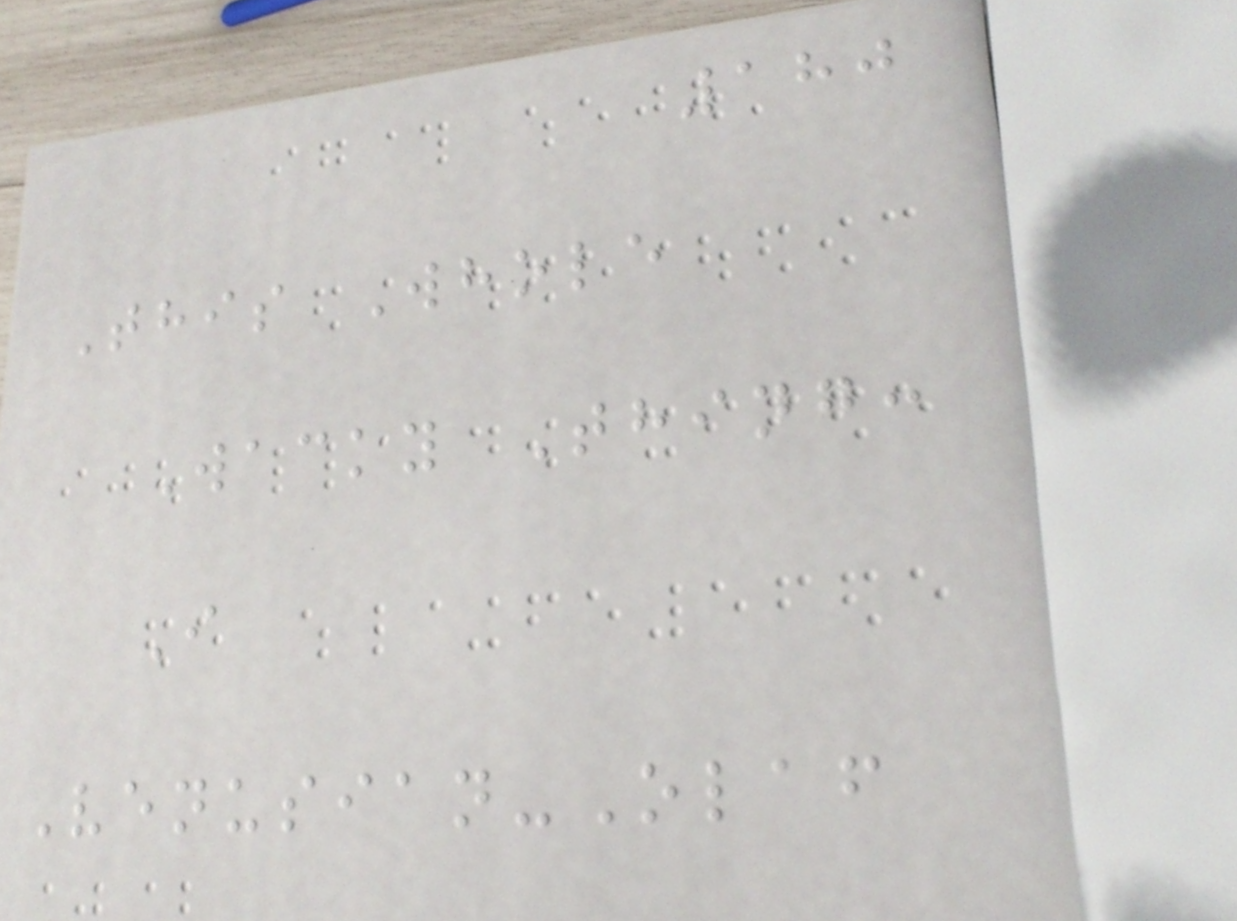180
This Whole
Wacky Thing:
I
Venusian-Olaf
